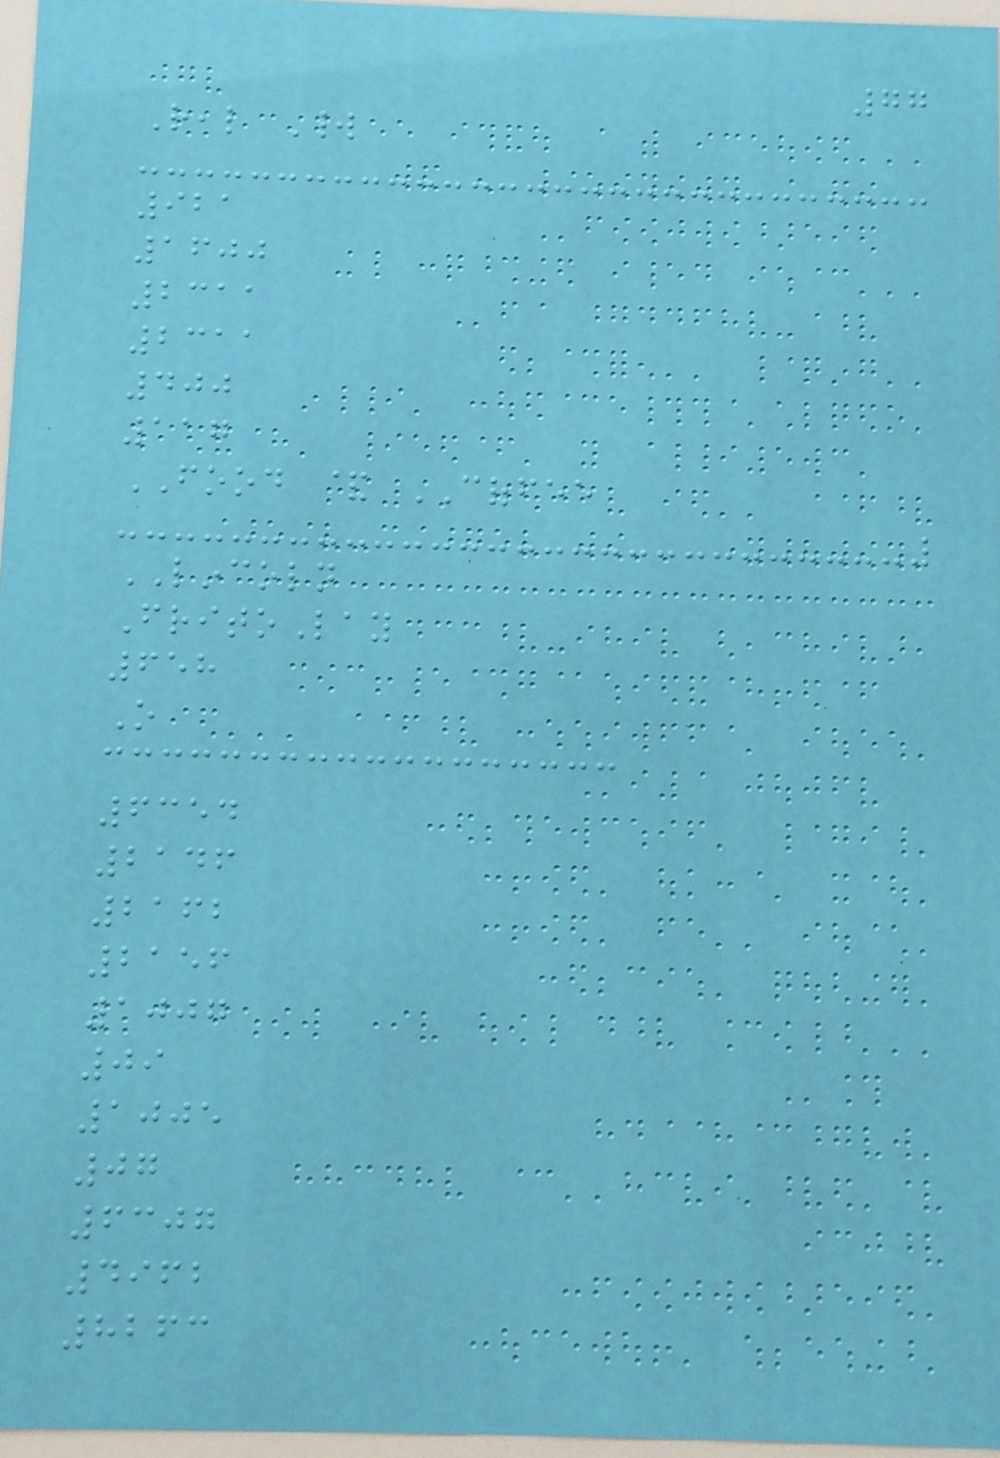77
Real World
921
1600
2311
2311
400
117
FOOD & COFFEE
LINCOLN
FritoLay
658
O
6354
2146
2162
2156
1007
09
1005
07
6307
4962
8263
